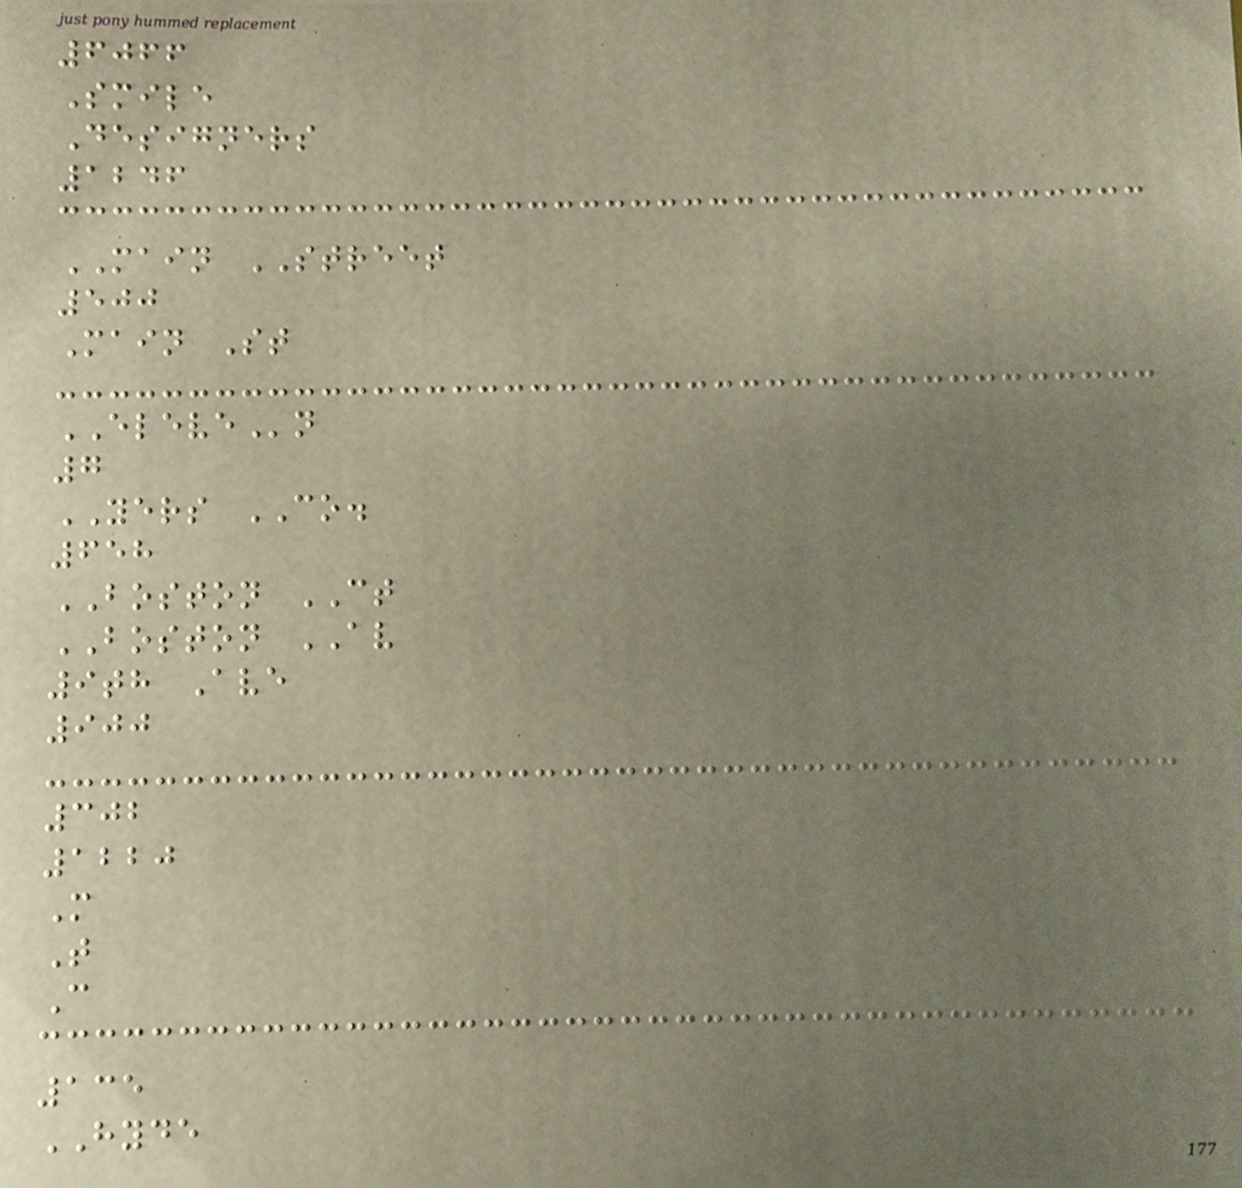6066
Smile
Designers
1246
MAIN STREET
500
Main St
ELEVEn
7
YERS CO.
658
BOSTON CT
BOSTON AV
9th Ave
900
302
1220
M
T
C
135
HYDE
